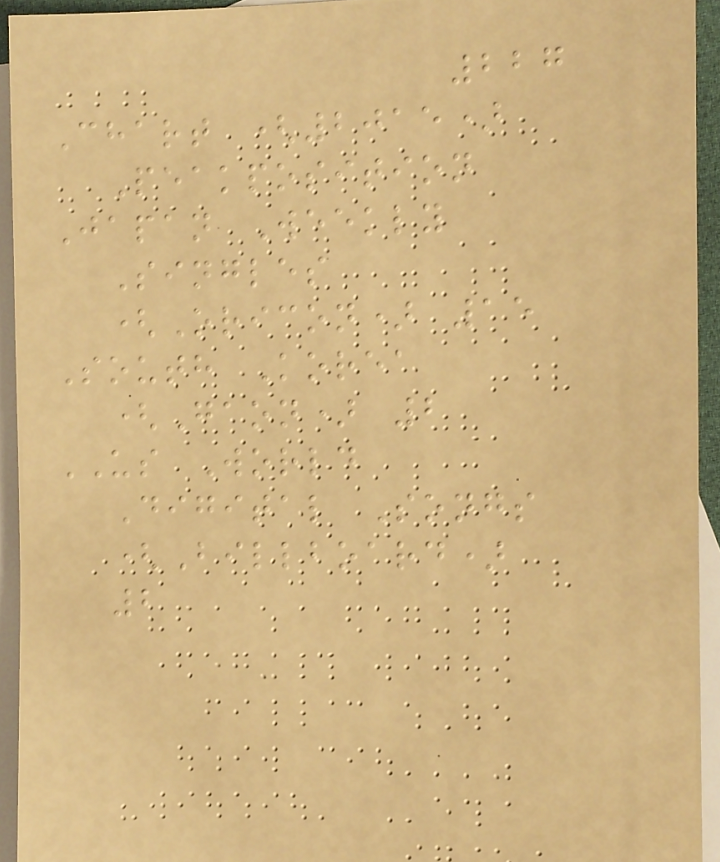227
Chart (2015)
Peakposition
Japan Weekly
Singles
(Oricon) 15
South Korea
(Gaon) 2
US World
Digital Songs
(Billboard)
2
